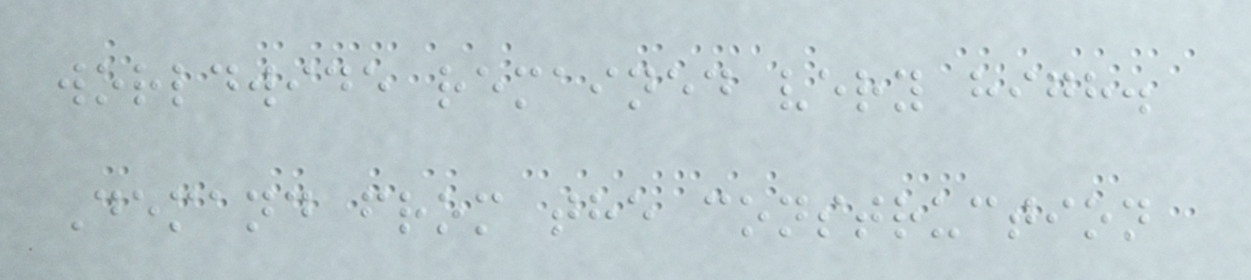worldwide remained very high.
Demand from the construction
